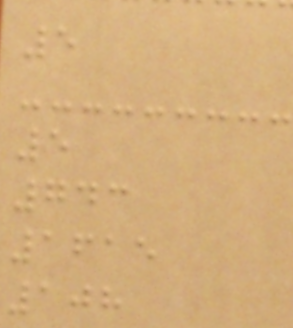5
5
743
1615
108
